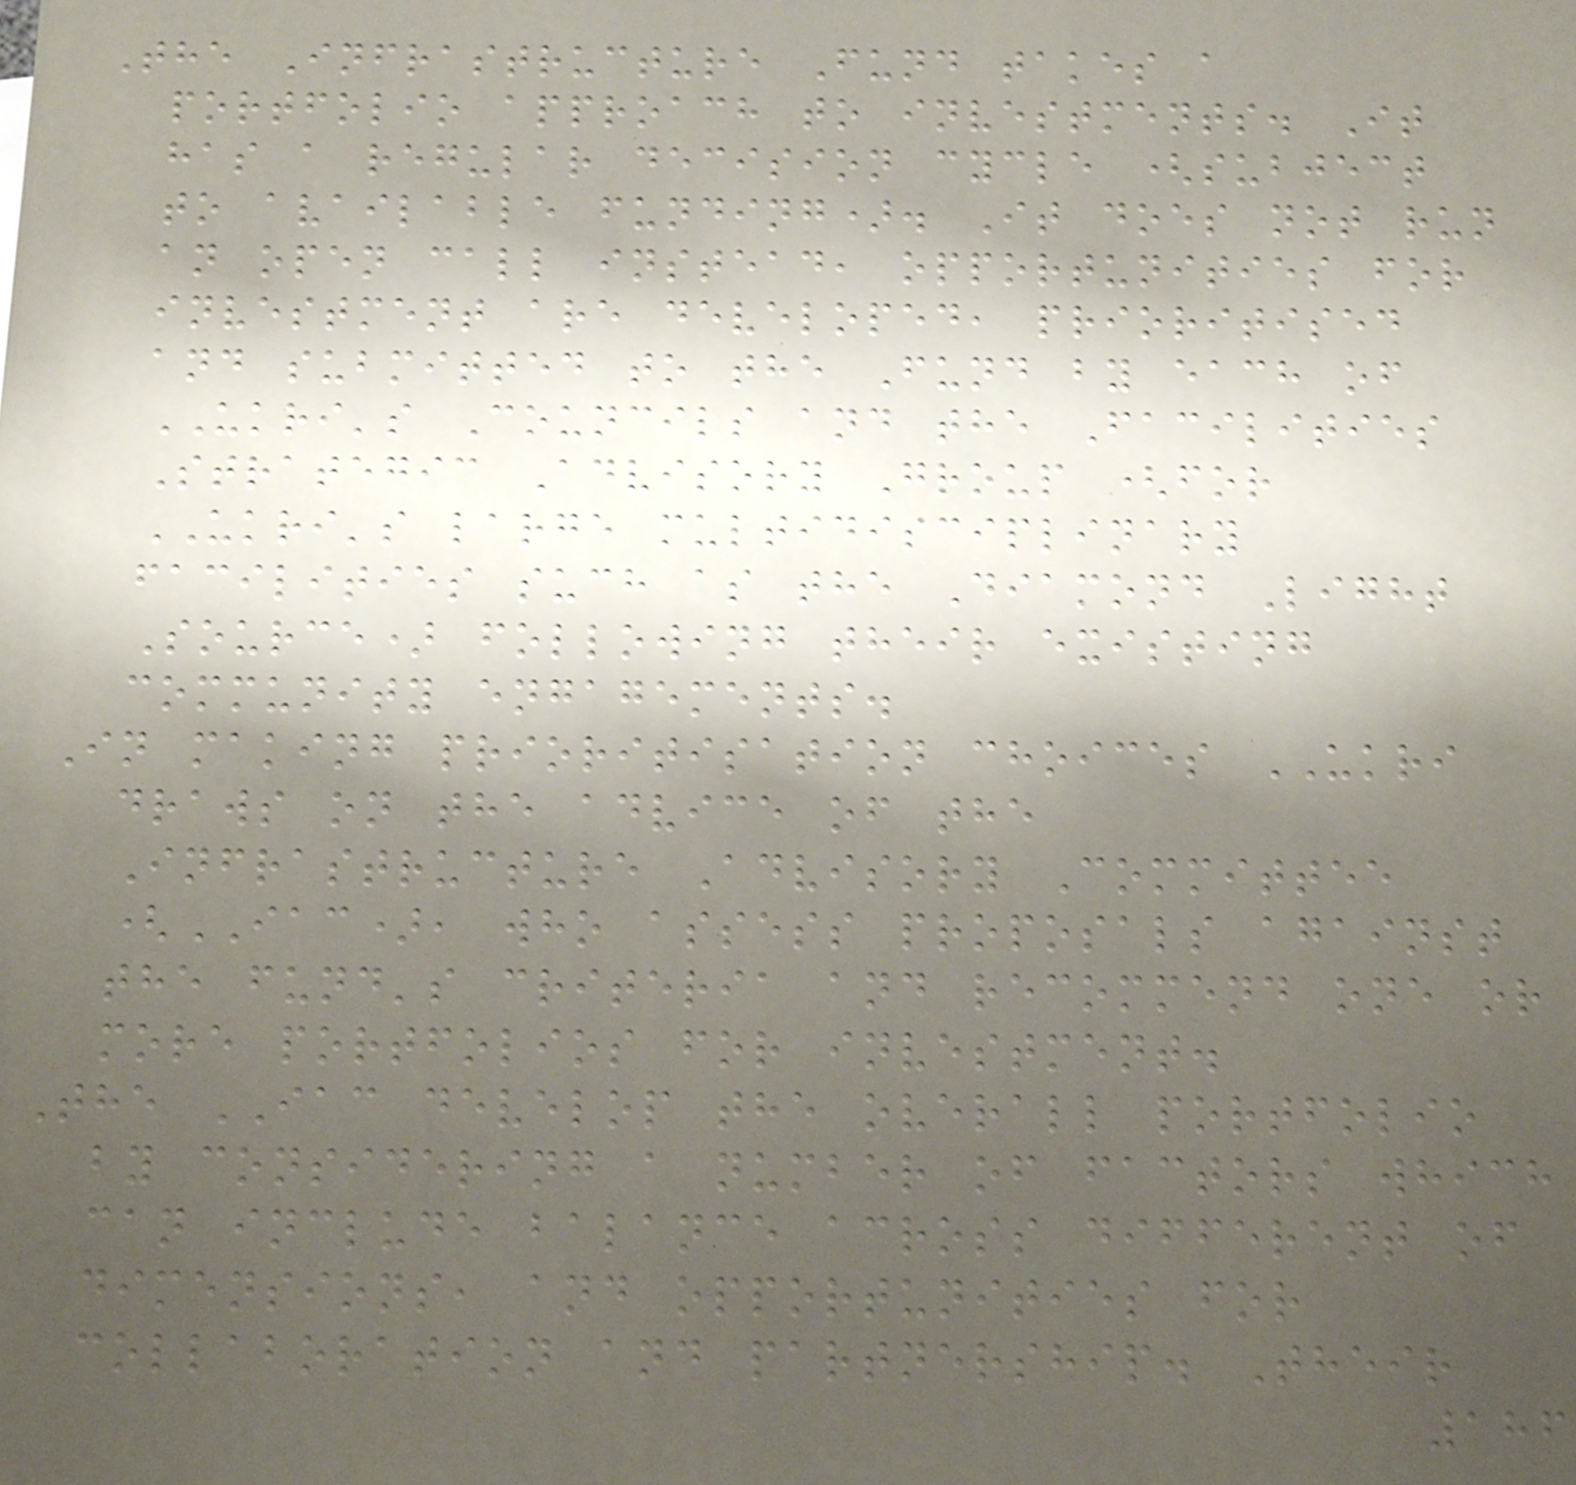The Infrastructure Fund takes a
portfolio approach to investments. It
has a regular decision cycle (subject
to available funding). It does not run
an open call instead, opportunities for
investment are developed, prioritised
and submitted to the Fund by each of
UKRI's Councils and the Facilities
Strategic Advisory Group (for
UKRI's large multidisciplinary
facilities such as the Diamond Light
Source) following their existing
community engagements.
In making prioritisation choices UKRI
draws on the advice of the
Infrastructure Advisory Committee
(IAC), who assess proposals against
the fund's criteria and recommend one or
more portfolios for investment.
The IAC develop the overall portfolio
by considering a number of factors which
can include balance across different of
dimensions, and opportunities for
collaboration and partnership. Their
186
